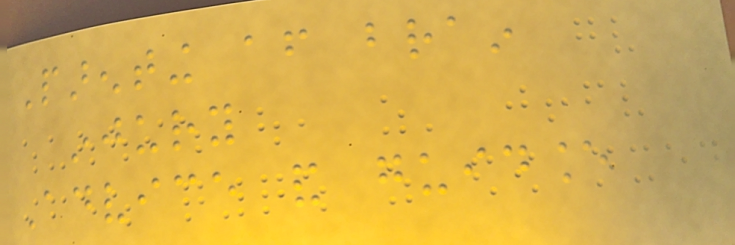Parenting after brain
injury
Advice and guidance
